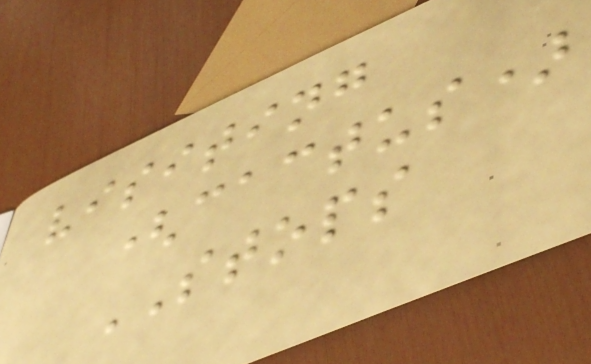visiting
(cactus)
STOPS
